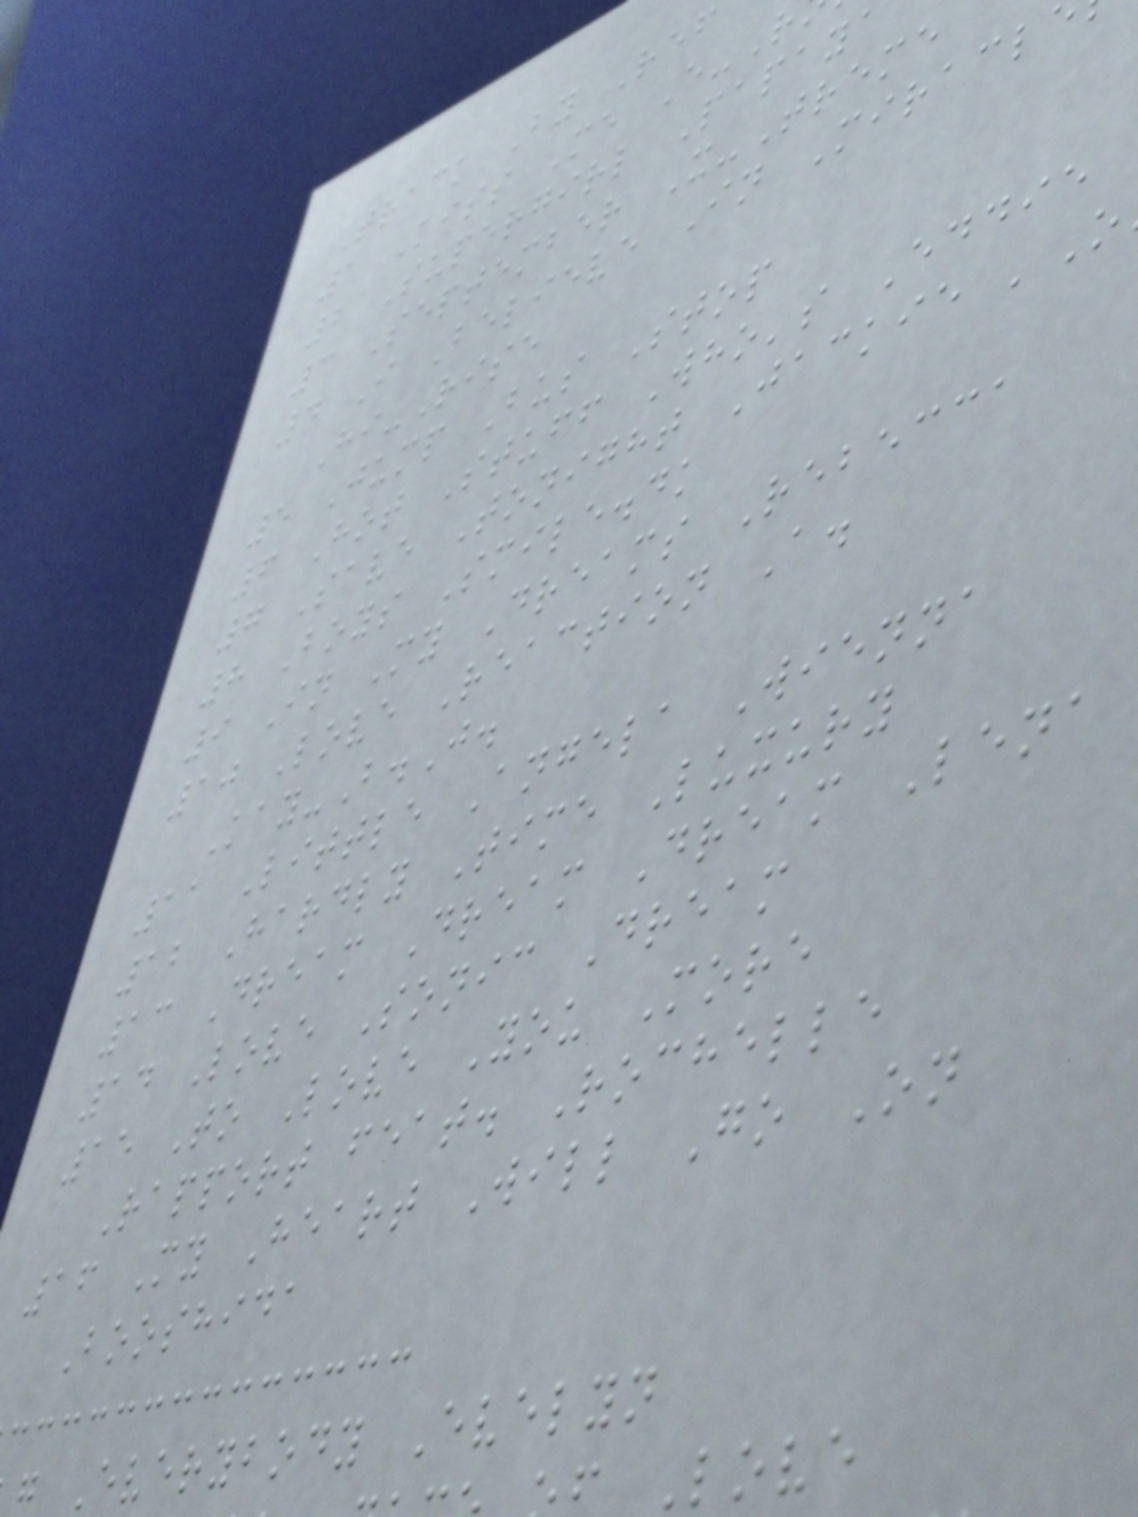Track By Ref
1 Kiss Me E-R
2 Supergirl Papaya
3 September X-Treme
4 I Believe In Miracl
Hi-Rise
5 Jump Bus Stop
6 Hot Stuff Who's Eddie
7 Save Tonight Jackie 'O
8 Boys Smile.dk
9 In My Dreams Rebecca
10 Love Reaction A.
Kay-B.J.
11 Little Angela Wienna
12 Hardly Time Luxury
13 Dream Dream Dream Lena
14 Love Sonic Dream
15 To Love You More
Rapport feat. Rochelle
16 My Heart Will Go On
Booshida
Everybody Evelyn
